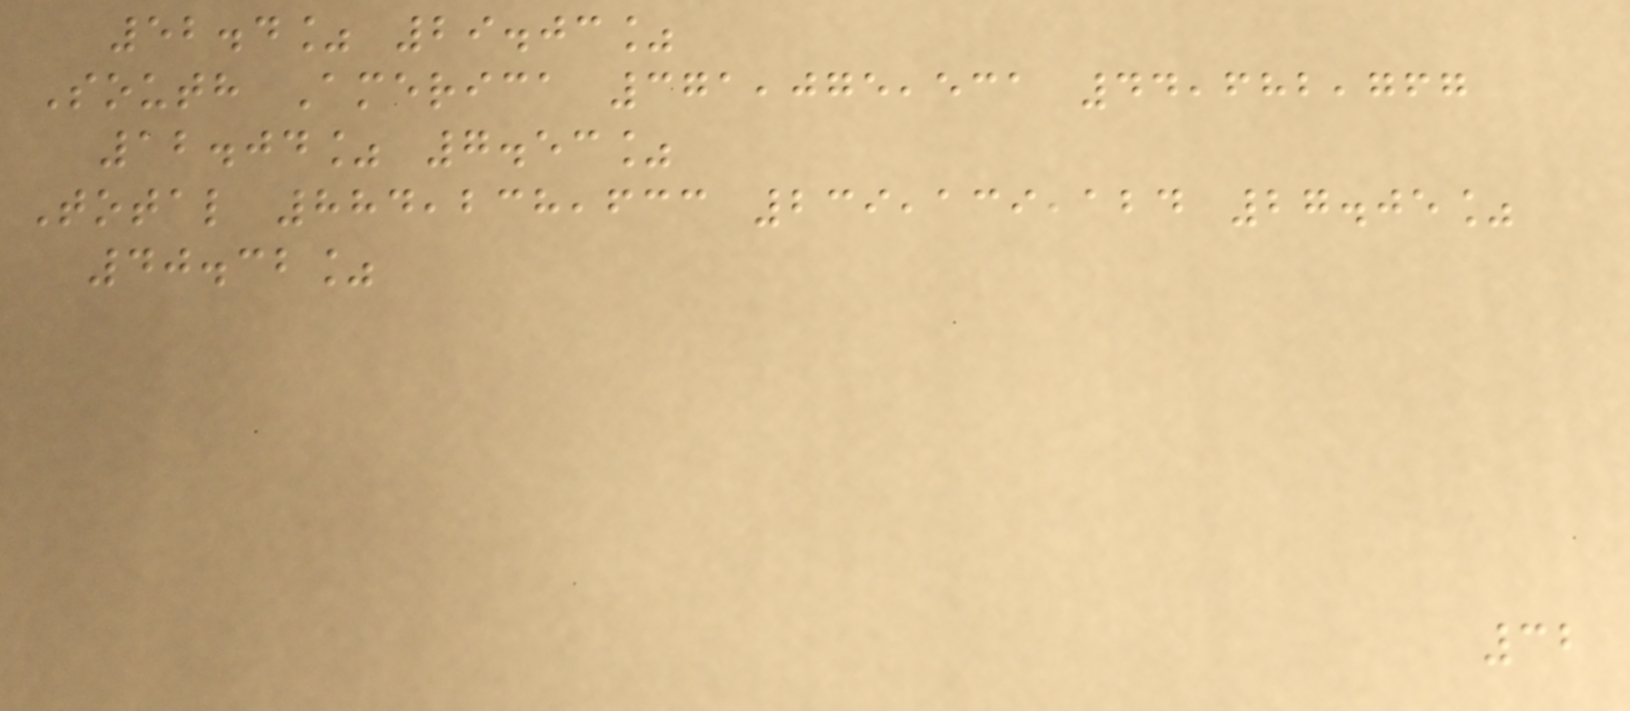52.4% 29.03%
South America 371,075,531 44,682,767
12.04% 7.53%
Total 884,238,633 239,139,124 27.05%
40.32%
32
